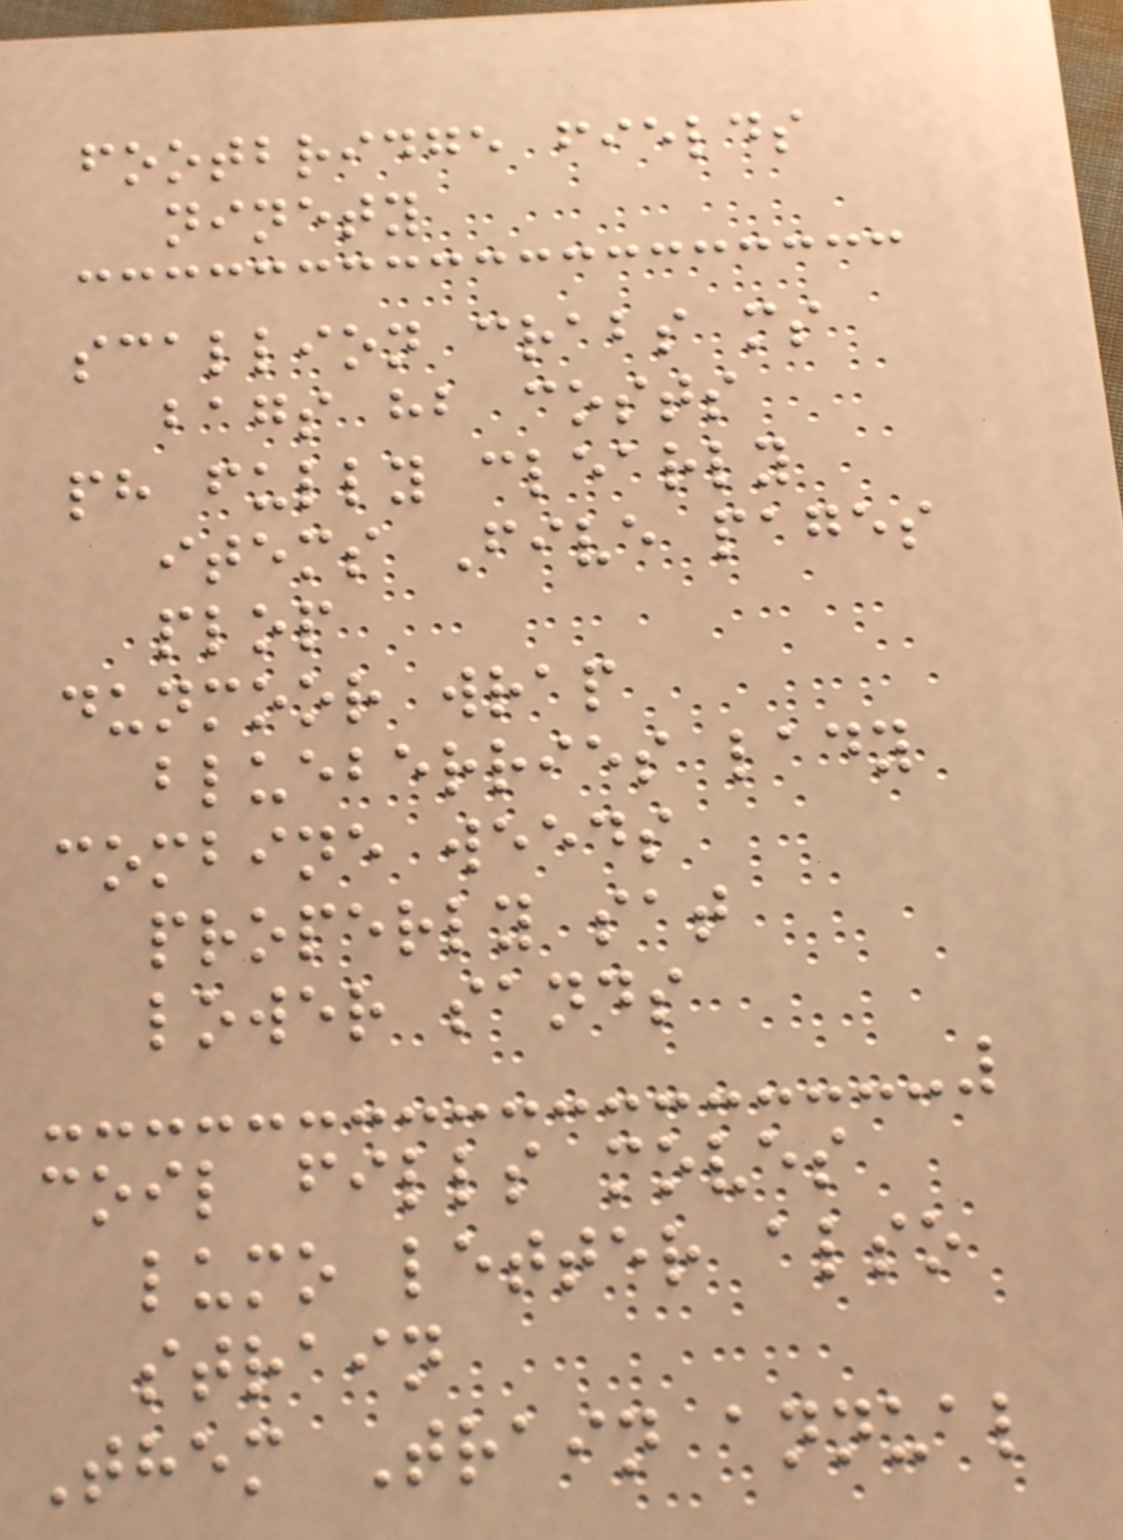footbridge fields
ninety
scallion crabs ms
bags hb costs
ph fully clearly
items Five pages
plop
dunmoor wrap
blueberries lady
combine weeds
properly sat
lower sands
coil fills moves
lumo letter also
strain
Them Train annual
